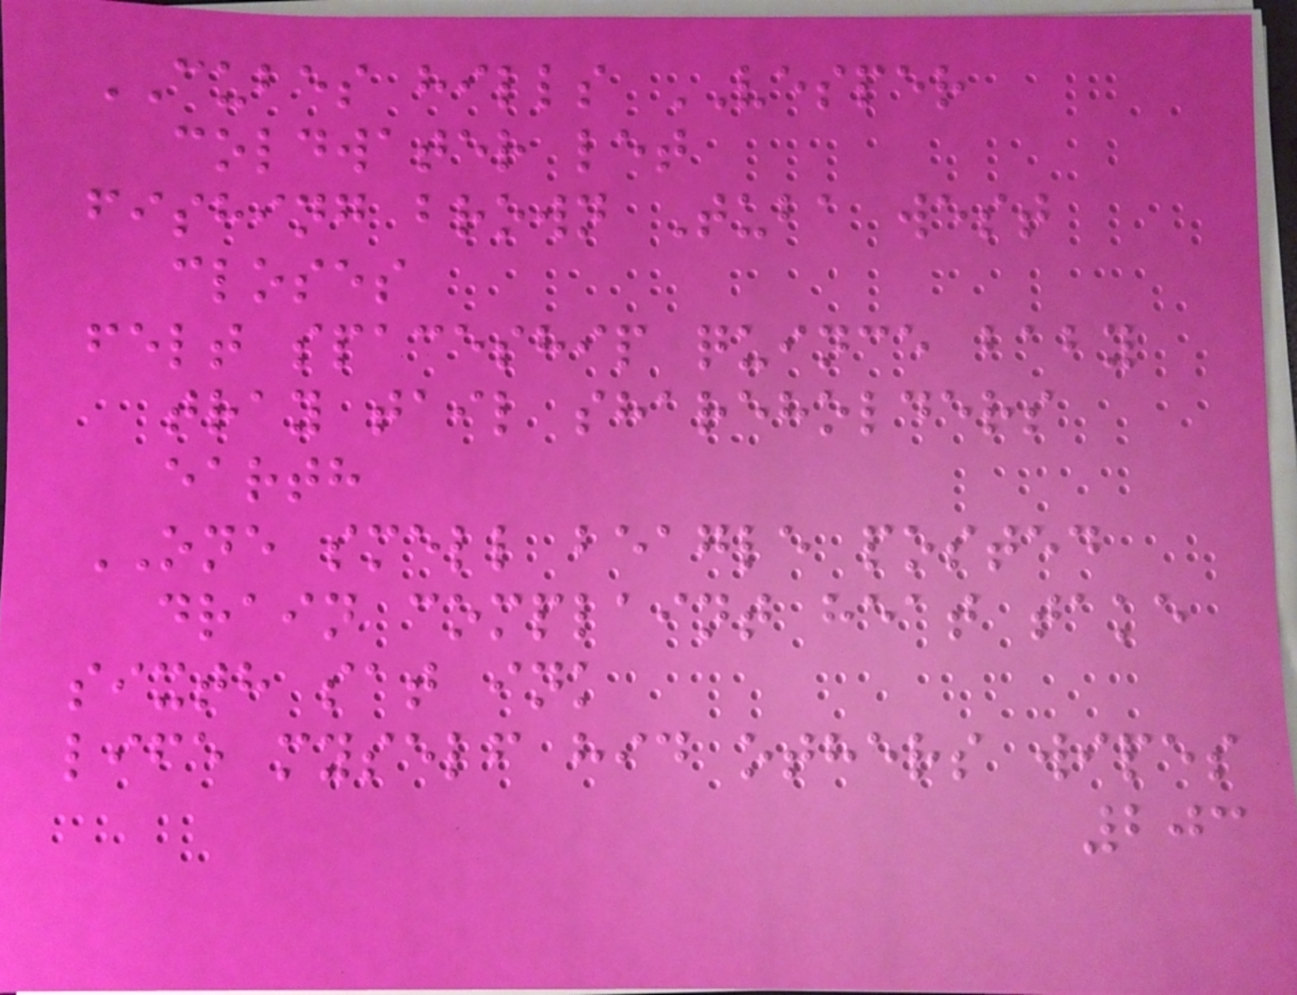CUBES hills VESPER
coldwater let
fishing brown Tuba west
closes
felt spaceship quince baby
tray tail shareholders
earth
ONE smell beagle posted
drain complaint heat take
sixth sat ink
life myself hid others wipes
203
